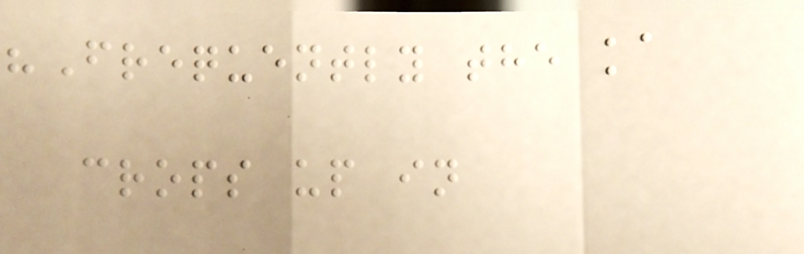"Frequently the ka
crops up in
